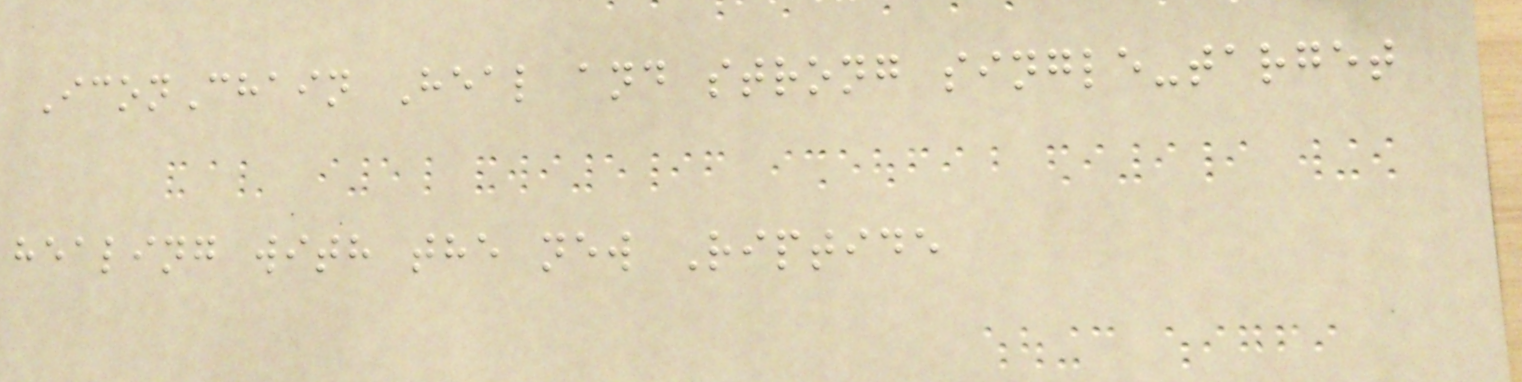IconChain Heal and strong single-target
healing with the new Riptide
